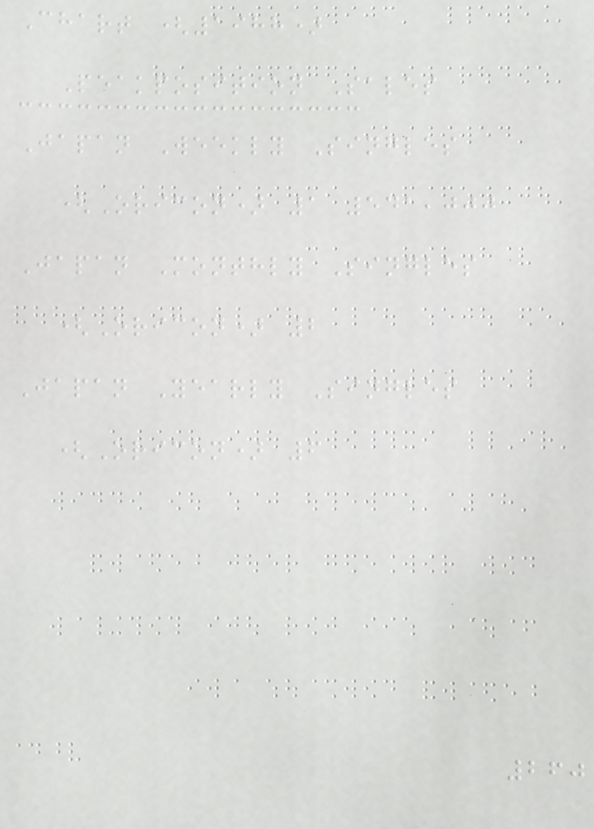Chart (1988)
Peakposition Sales
Japan Weekly Singles
(Oricon) 1 541,000
Japan Monthly Singles
(Oricon) 2
Japan Yearly Singles
(Oricon) 6
260
